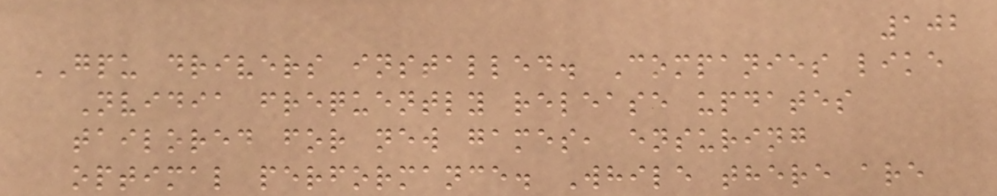102
GPU drivers installed. Companies like
Nvidia frequently release updates
tailored for new games, ensuring
optimal performance. While there are
